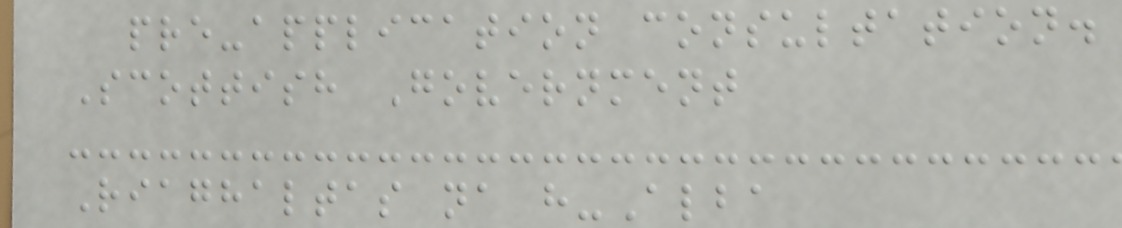pre-application consultation.
Scottish Government
Riaghaltas na h-Alba
